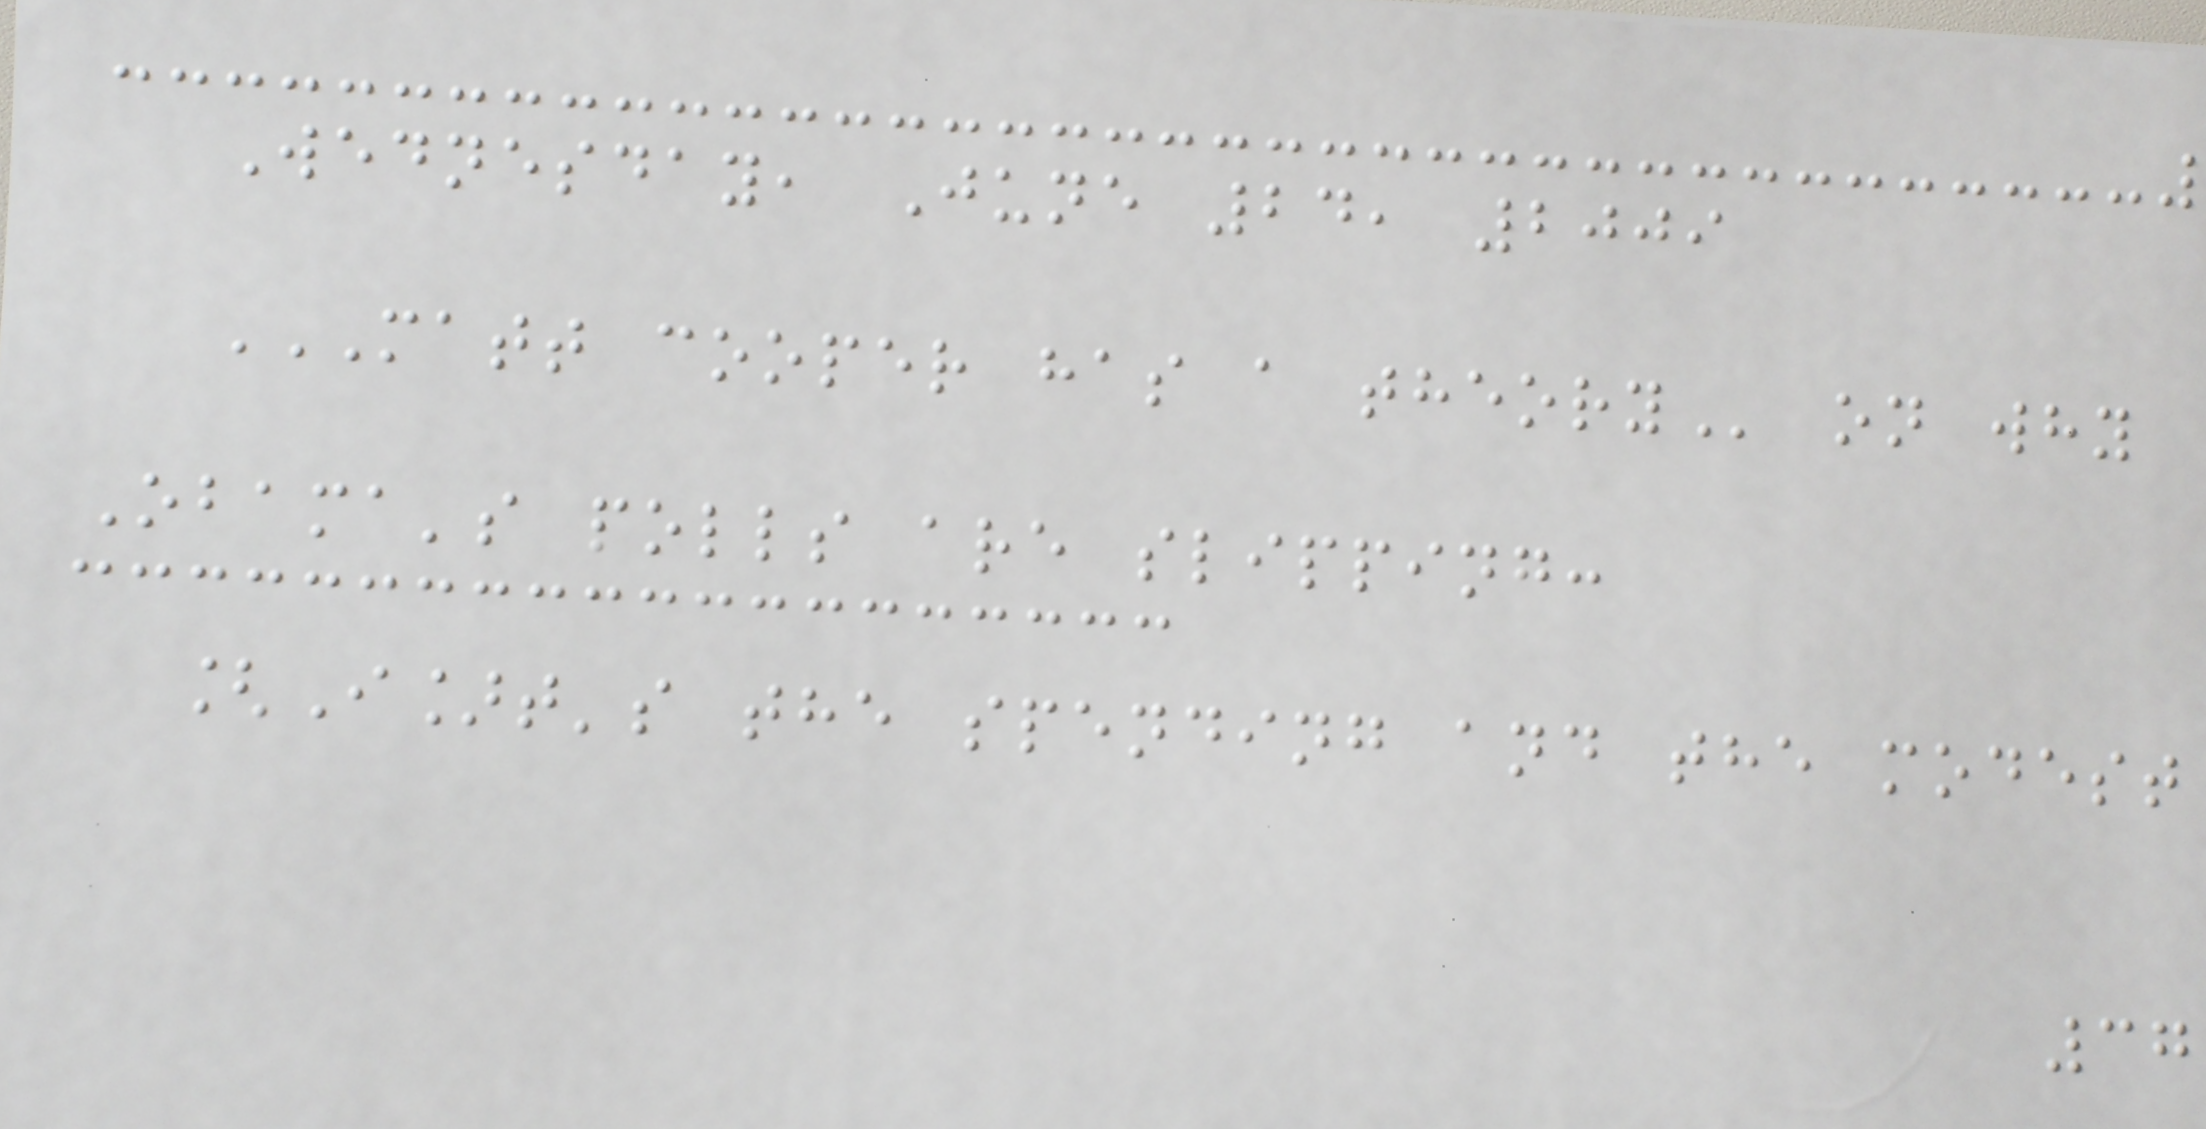Wednesday, June 24, 2009
MATT COOPER HAS A THEORY on why
Obama's polls are slipping:
[I]t's the spending and the modest
37
